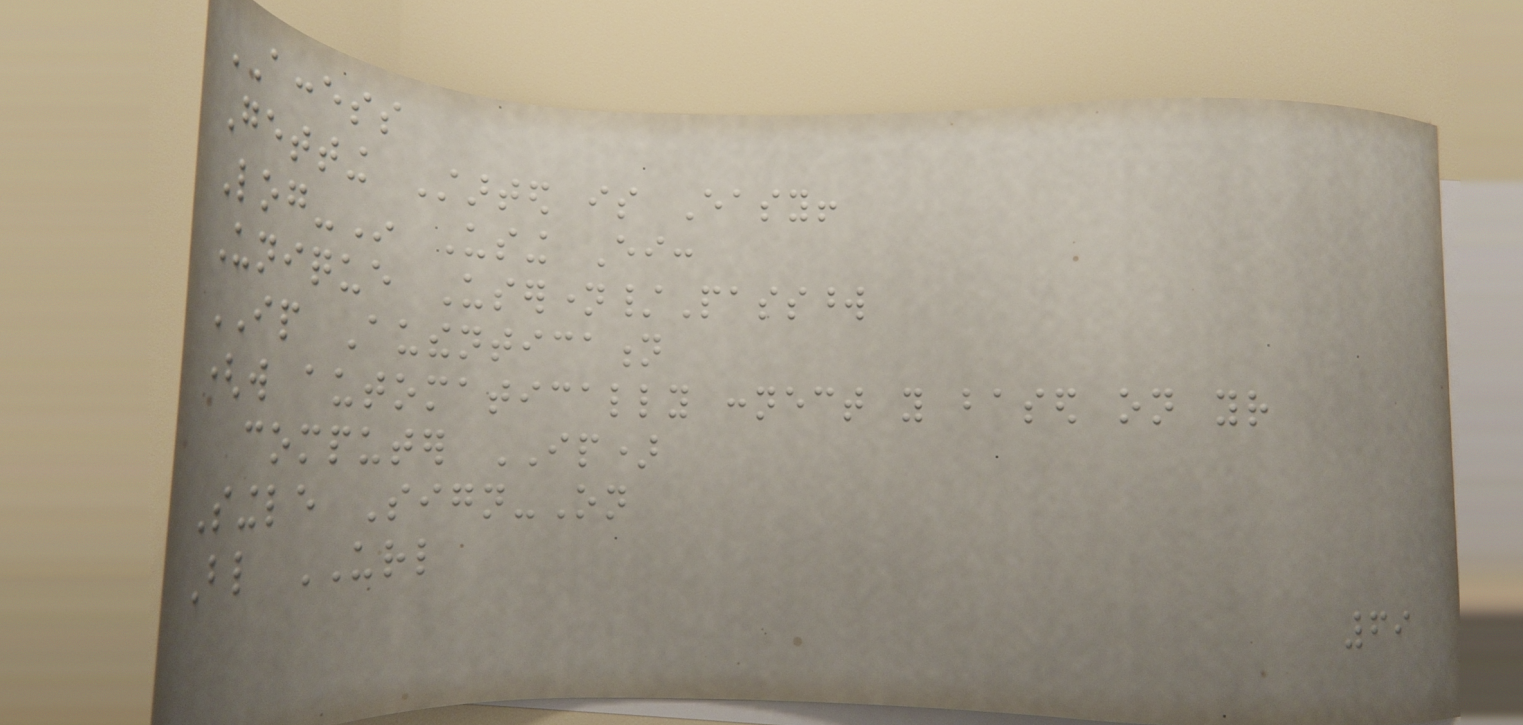ACCESS
Getting Started is Easy!
Log-In Using Either:
Unique Username/Password
IP Authentication
(will automatically connect you based on your
computer IP)
Single Sign-On
Blind URL
69
